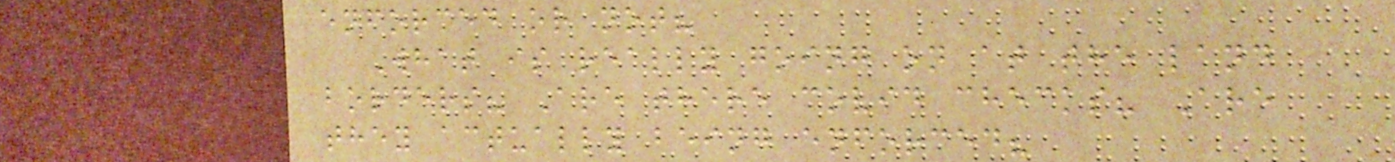enforced or not?
What is really going on at the land
borders? Are there covid checks? Are
they actually being enforced?
